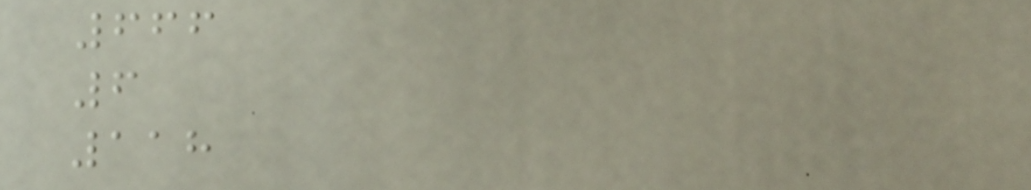666
6
118
